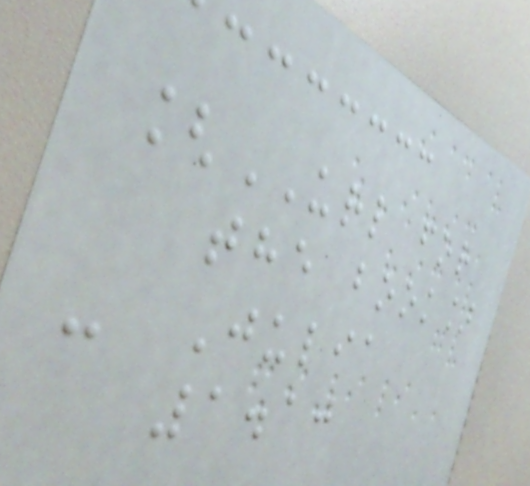[URL for
the book]
- Julia
1.10
